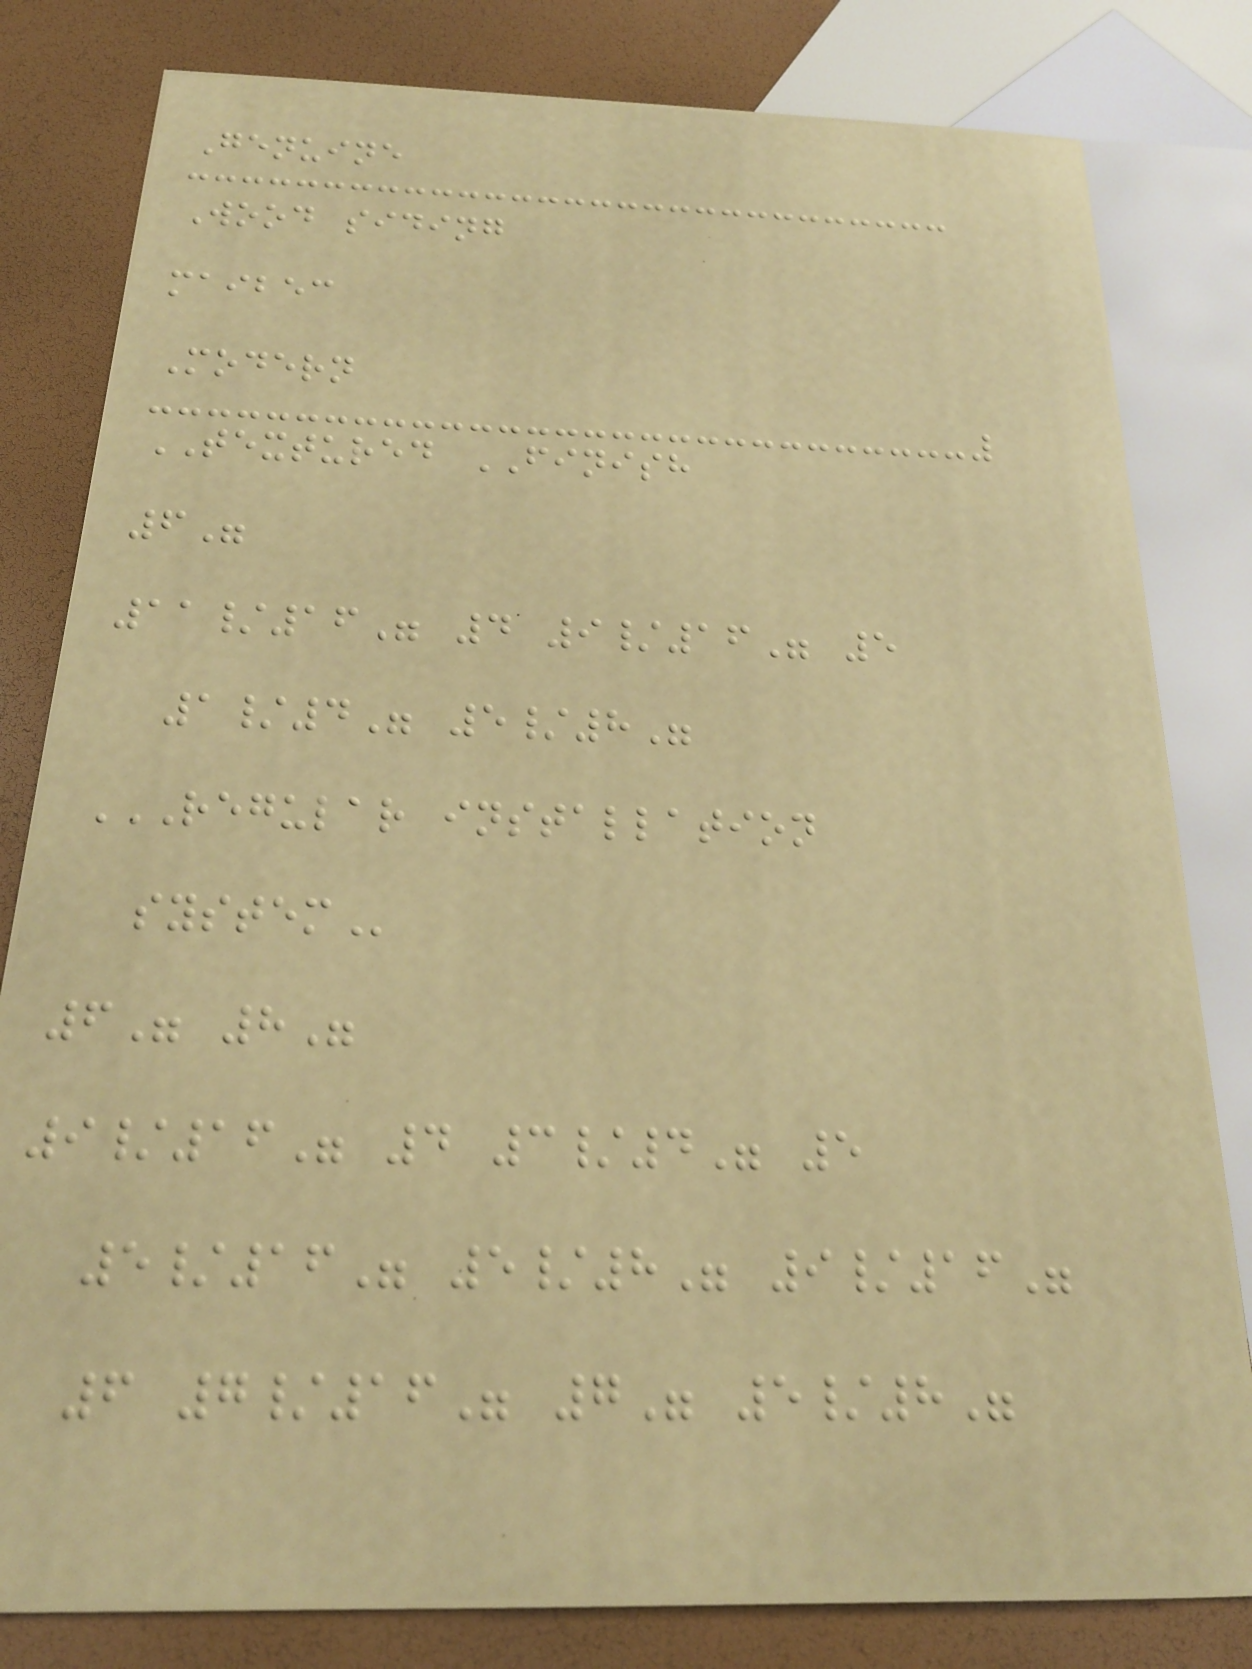Genuine
Wood siding
maibec
Modern
TEXTURED FINISH
6"
11/16" 4 9/16" 5
1/4" 5/8"
REGULAR INSTALLATION
SYSTEM
6" 8"
9/16" 4 3/4" 5
5/16" 5/8" 9/16"
6 7/16" 7" 5/8"
